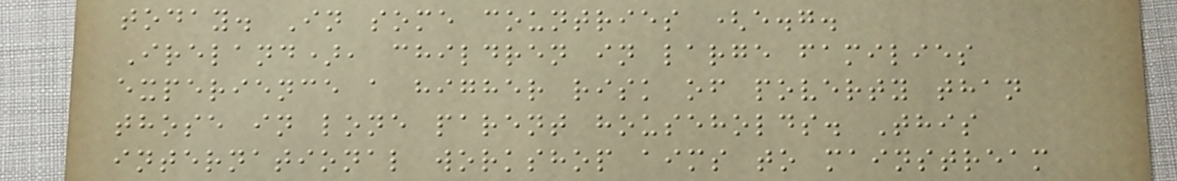today. In some countries (e.g.
Ireland), children in large families
experience a higher risk of poverty than
those in lone parent households. This
international workshop aims to mainstream
